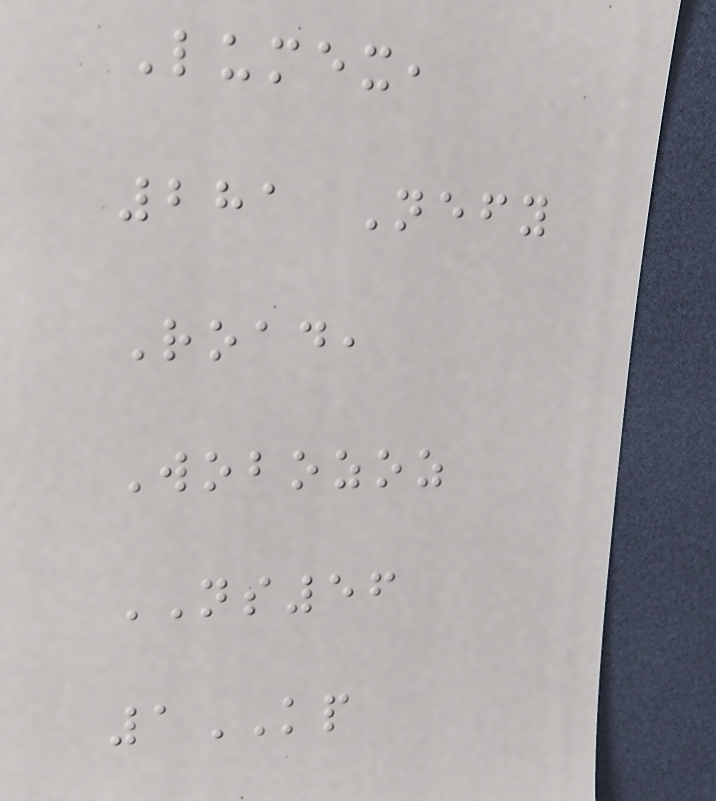Lumex,
281 Nefy
Road,
Wobozoz
NS56
1KP
